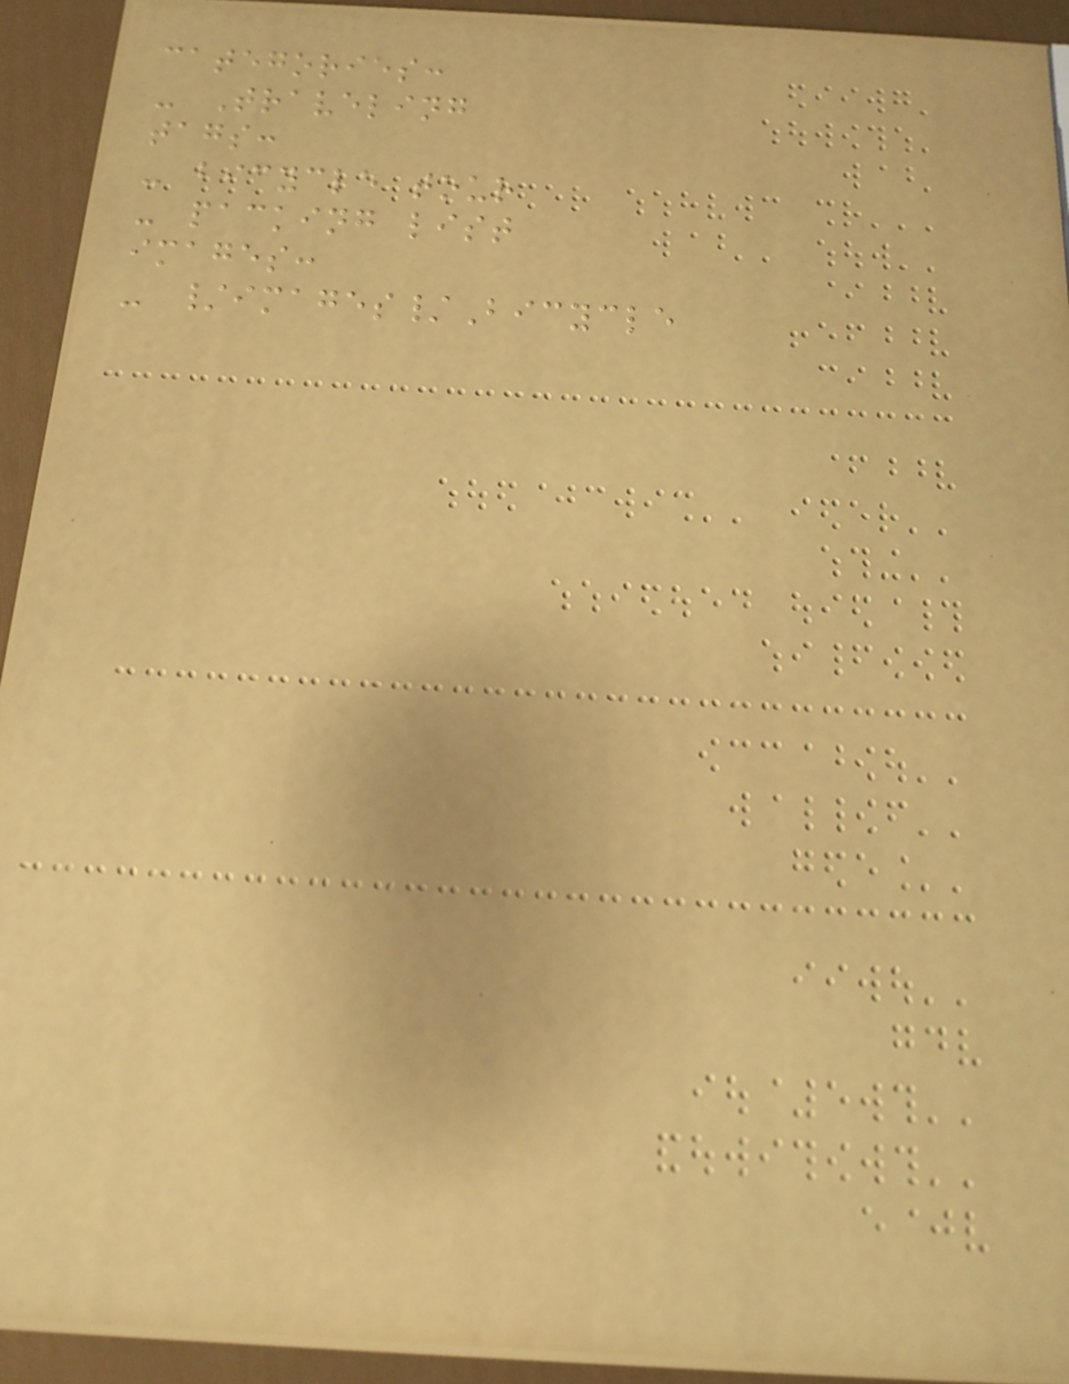categories:
- Traveling
tags:
- bicycle tour
- packing list
images:
- /images/Bicycle
